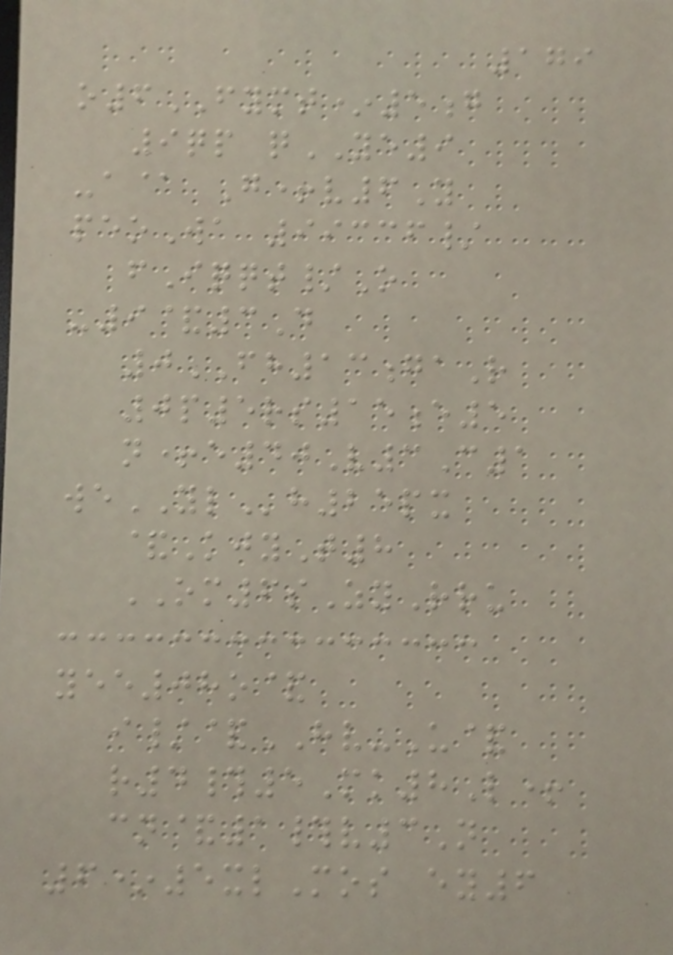179
o6FYMT*5g
9qp qYE9
-a@ G+v6Y
peoWa 99336/
fIqqt/O
-9&3D
0FH13gaR
0p5rs15e5
n+e40V3C1
weYLh25px
&KjyT8
OM6sZyRru
yee08o&
i/&HV-U&
r4#5Mk8L+
cn&1#v3N
6*5xlMos ey6
